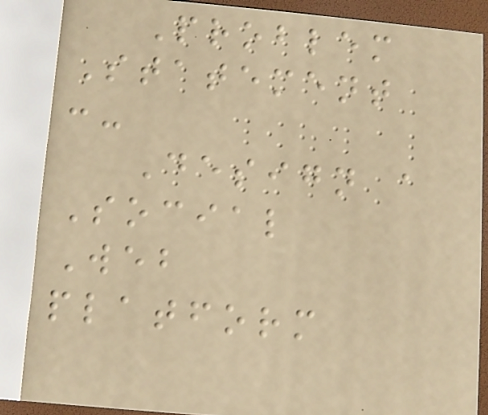Problem
Statement
:-
Design a
Social
Web
platform
